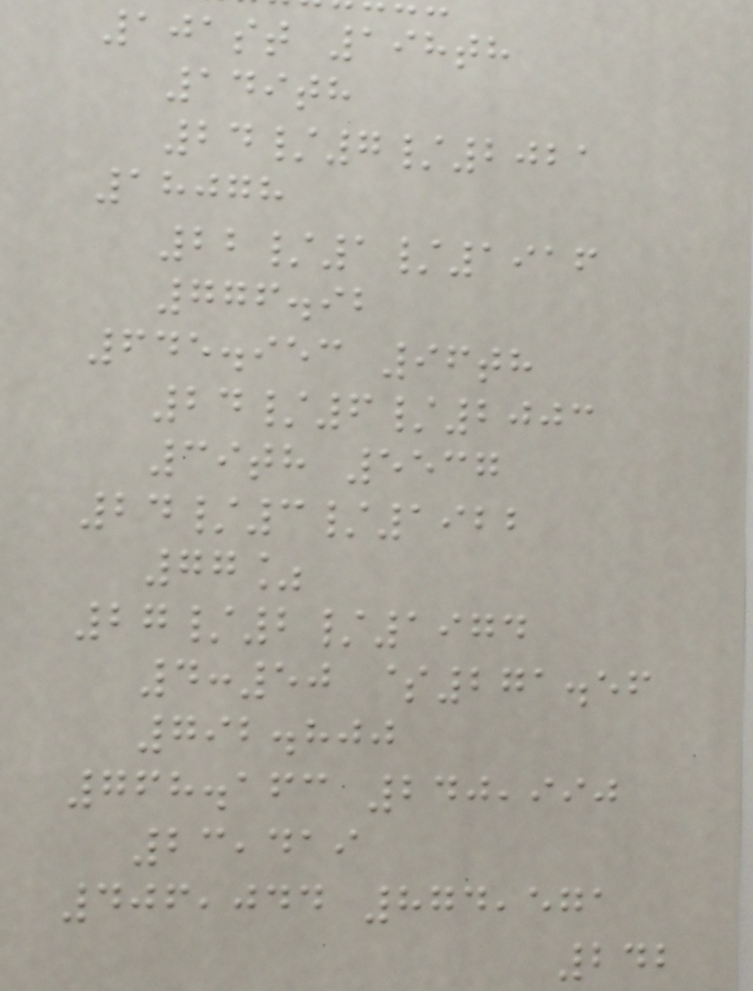101st 198th
149th
24/7/2021
18078
22/1/1916
776.92
645.953 96th
24/6/2003
39th 5537
24/3/1922
77%
27/2/1974
4:50 $271.56
792.800
768.163 240,990
23,419
406,044 874,571
242
